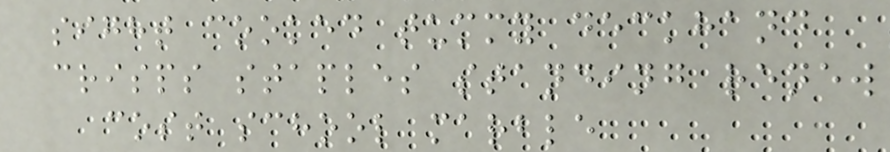sight cooked tummy deckhand
crisps staples standing renew
cost school marble
